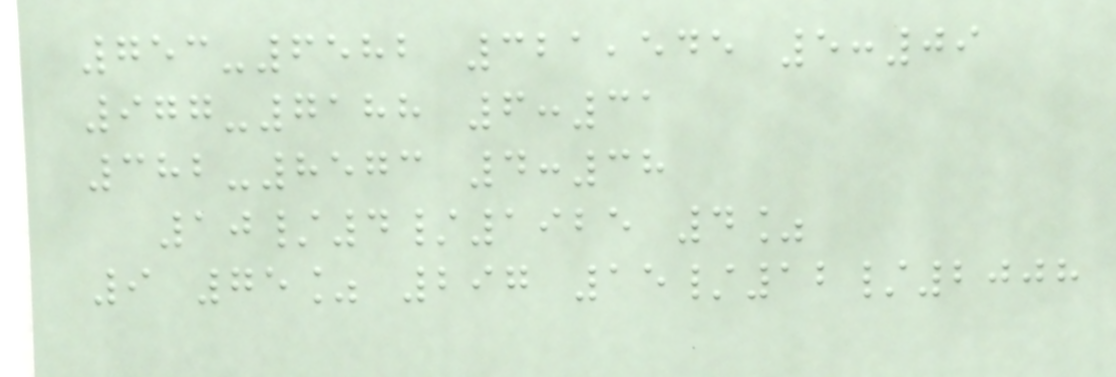753-6582 321,545 5:09
977-7188 6:31
382-8573 4:38
10/4/1925 4%
9 75% 297 15/12/2008
